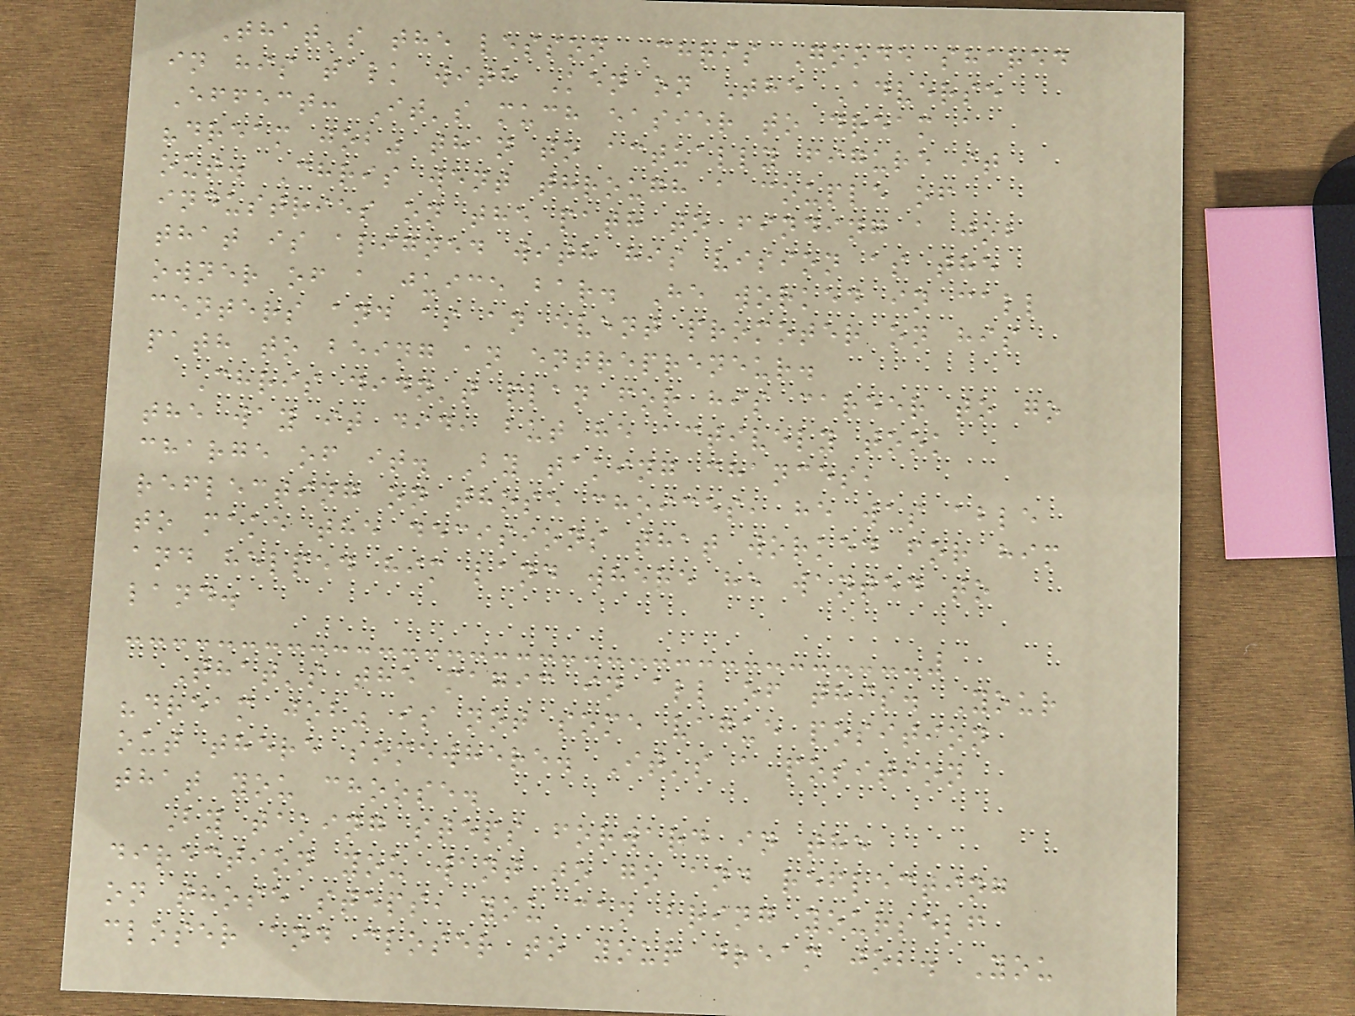That's the lesson Chris Goode shared
in his talk with Ken on The Adverse
Effect: It's much easier to dream a
"dream job" than to actually figure it
out. Chris went through a couple of
industries on the path to finding a job
that is aligned with his vision as the
owner of a juice bar. He worked in call
centers and as an event promoter on his
path to being an entrepreneur.
Chris didn't plan for his career to go
the way it did, but he actively took
charge of it. By taking chances,
reflecting on those choices, he was able
to make the decisions that worked for him
and helped him land where he wanted to
land.
That's the magic in all of this. Your
"dream job" is not some vague position
out there somewhere. It's a position
that you choose.
By taking steps forward in the
direction you want to go and reflecting
on those steps, you can bring yourself
closer and closer to your dream job. You
